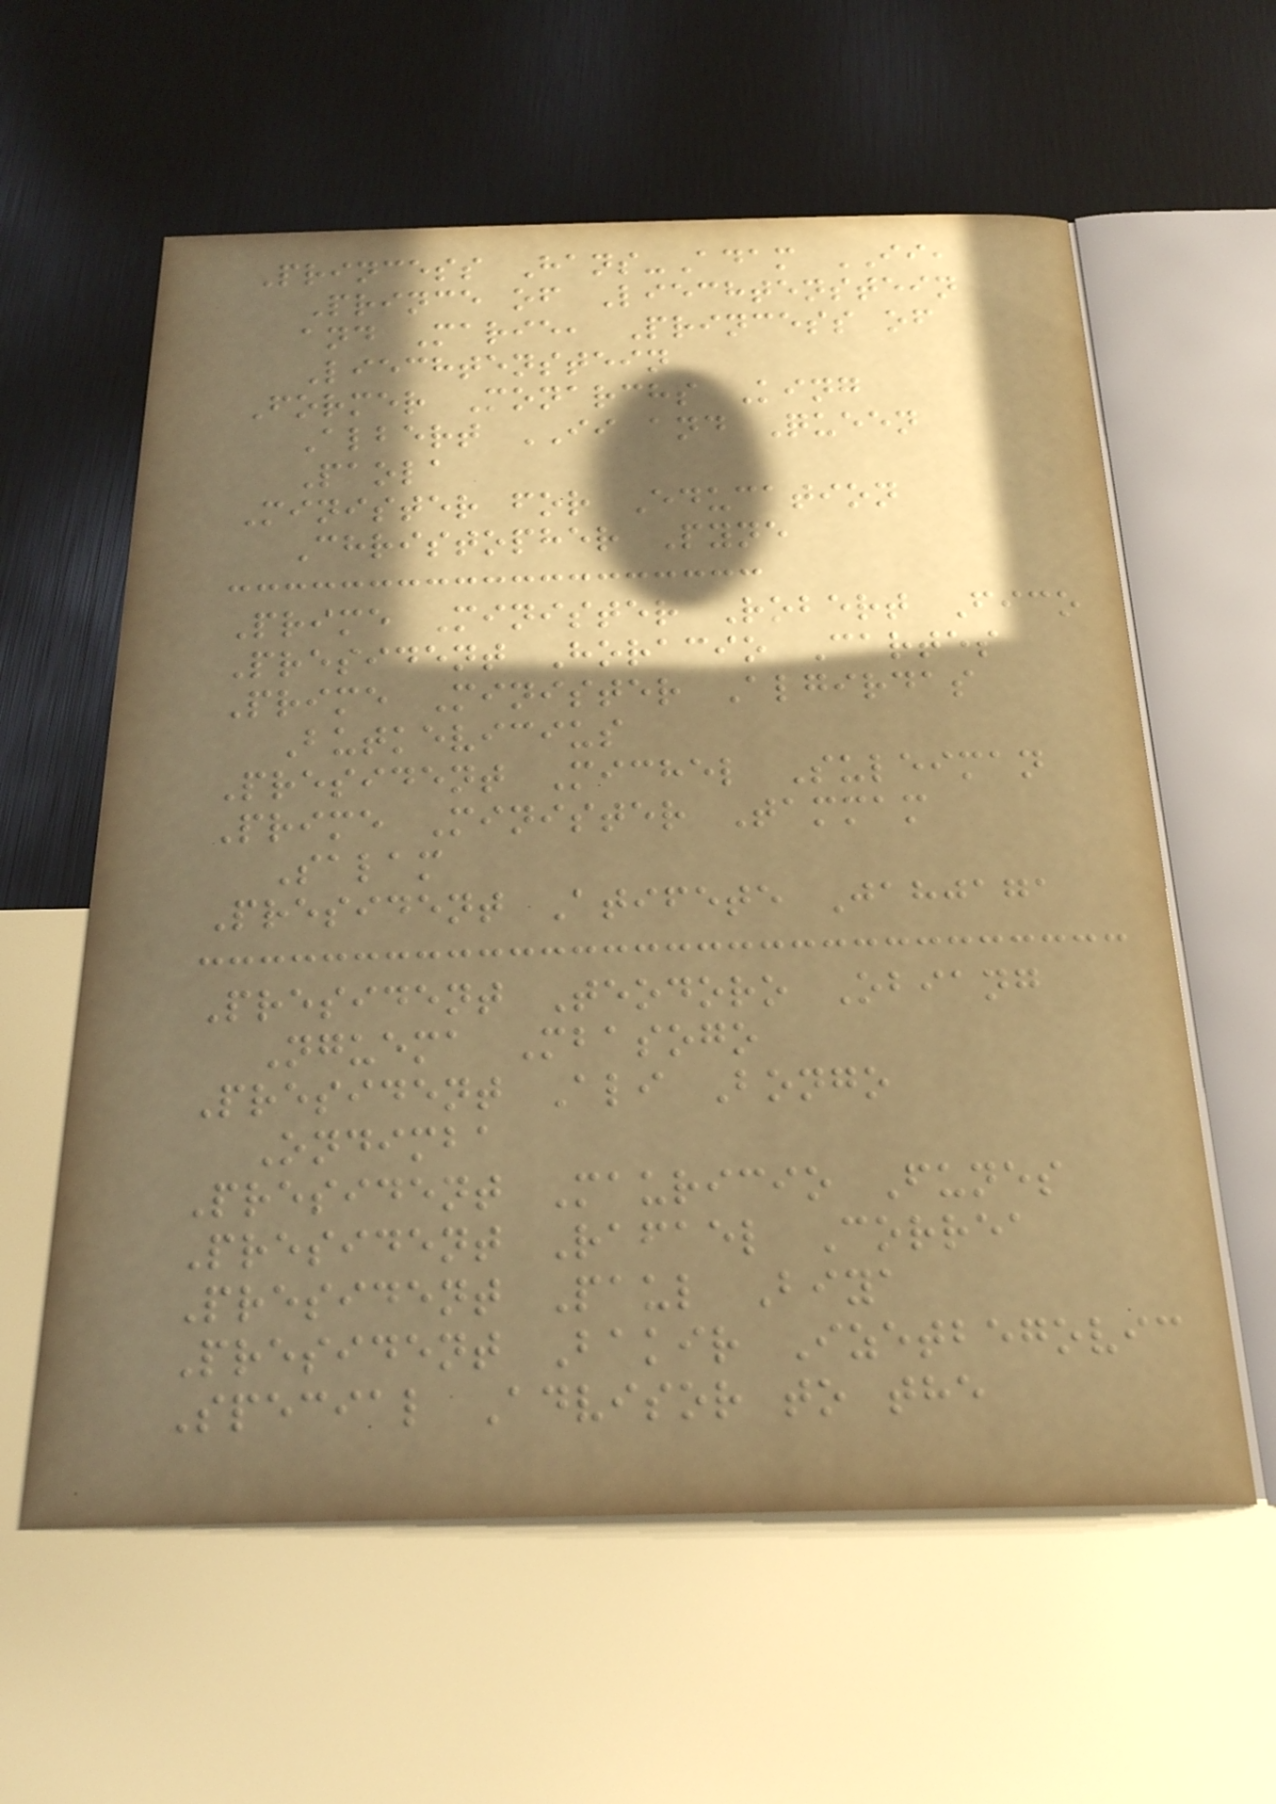Princess Hans-Adam II,
Prince of Liechtenstein
and Marie, Princess of
Liechtenstein
Former Monarchs King
Albert II and Queen
Paola
Minister for Education
Christopher Pyne
Prime Minister Robert Fico
President Horacio Cartes
Prime Minister Algirdas
Butkevicius
President Michel Suleiman
Prime Minister Tammam
Salam
President Atifete Jahjaga
President Teodoro Obiang
Nguema Mbasogo
President Ali Bongo
Ondimba
President Mauricio Funes
President Rafael Correa
President Paul Biya
President Bakir Izetbegovic
Special Advisor to the
